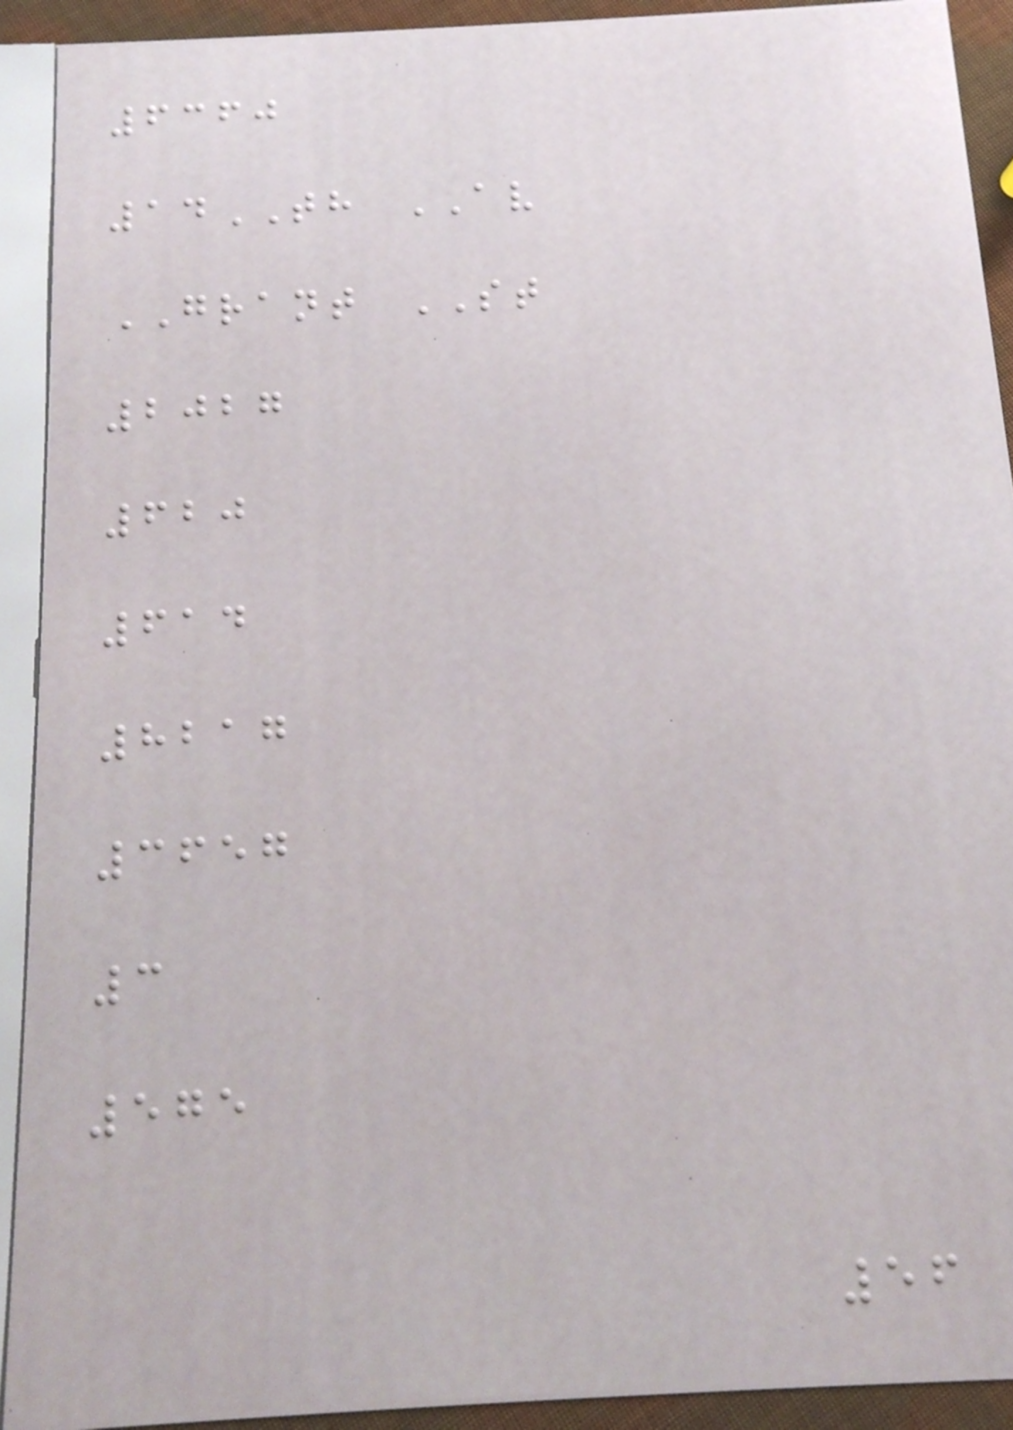6360
14TH AV
GRANT ST
2027
620
614
8217
3657
3
575
56
